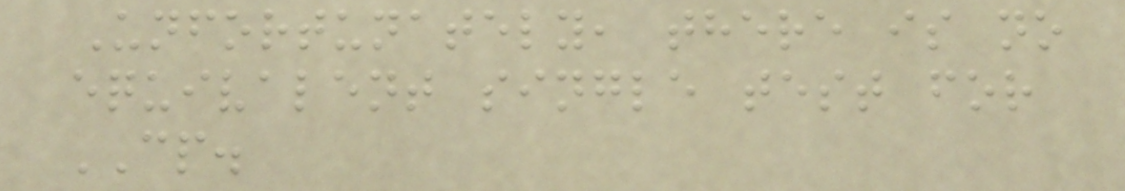Unfortunately, there is no
equivalent single test for
CP.
